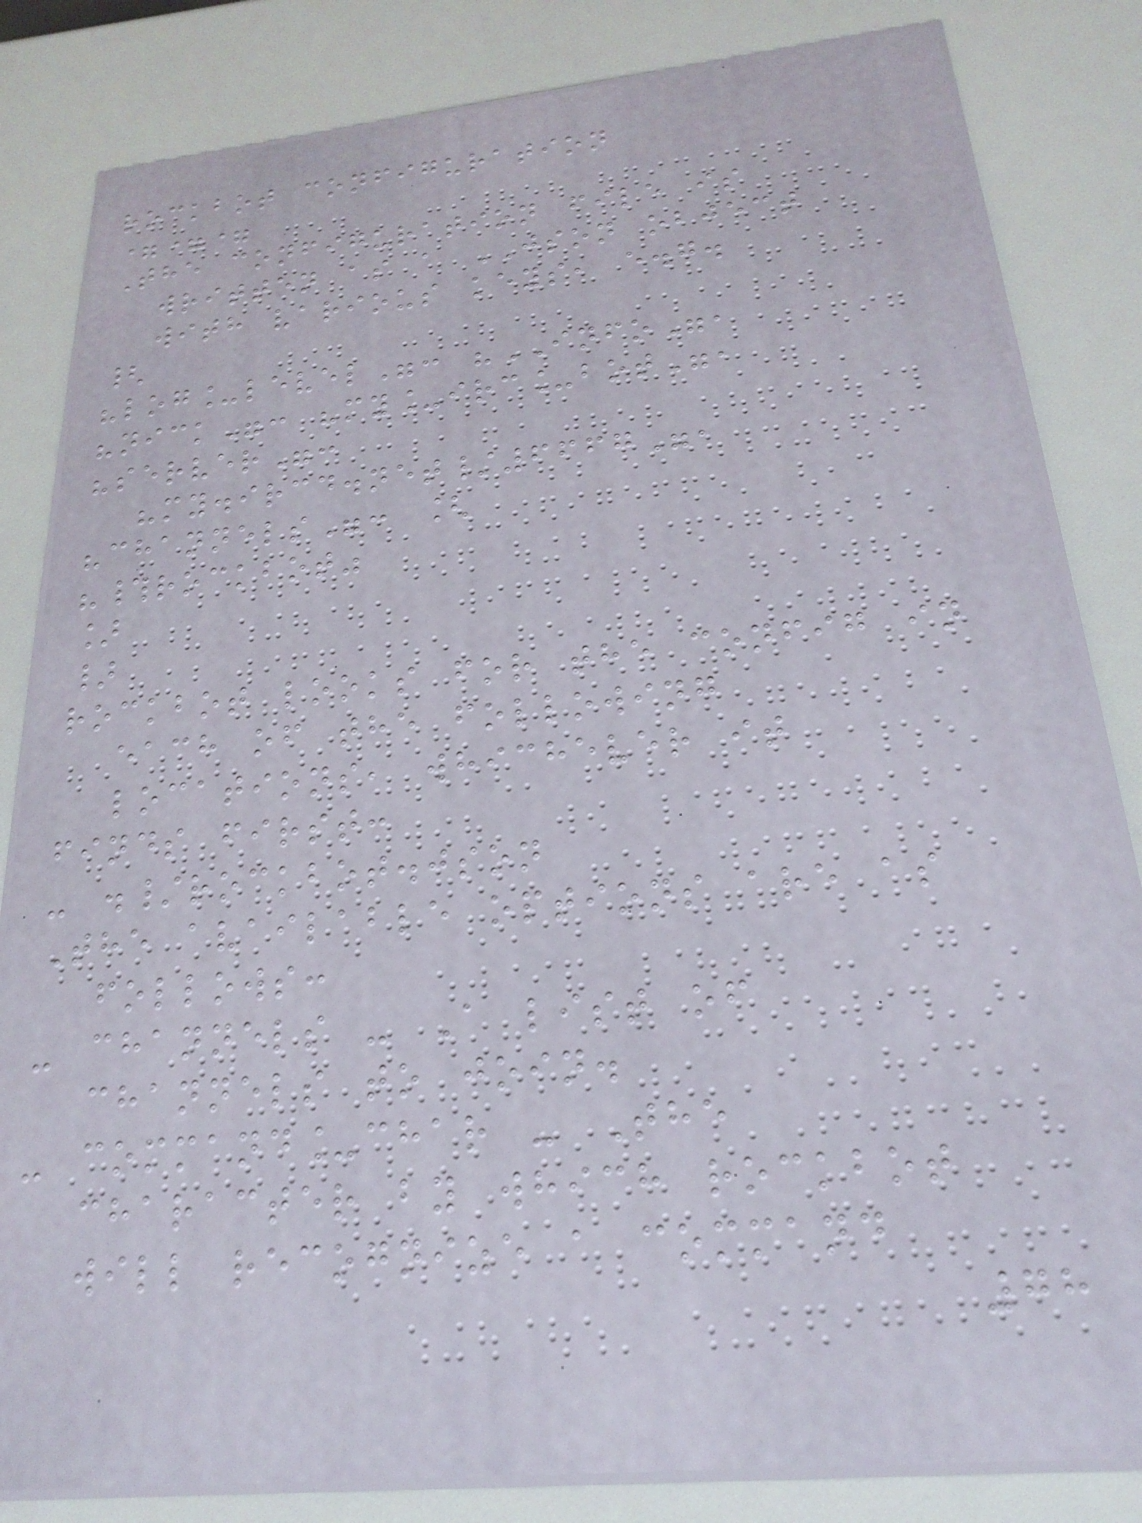rockbot configuration
===
The configuration file is
written as a JSON object
with various keys, e.g.
{
"log_level": "INFO",
"nick": "my_irc_bot",
"server":
"my.ircd.net/6667",
"channels": [
"#rockbot"
]
}
rockbot looks for the config in
each of the following
locations, whichever it
finds first:
- ./rockbot.json
The available options are as
follows:
- channels - A list of
channels to join.
- command_char - The
character by which rockbot
will recognize a command
78
